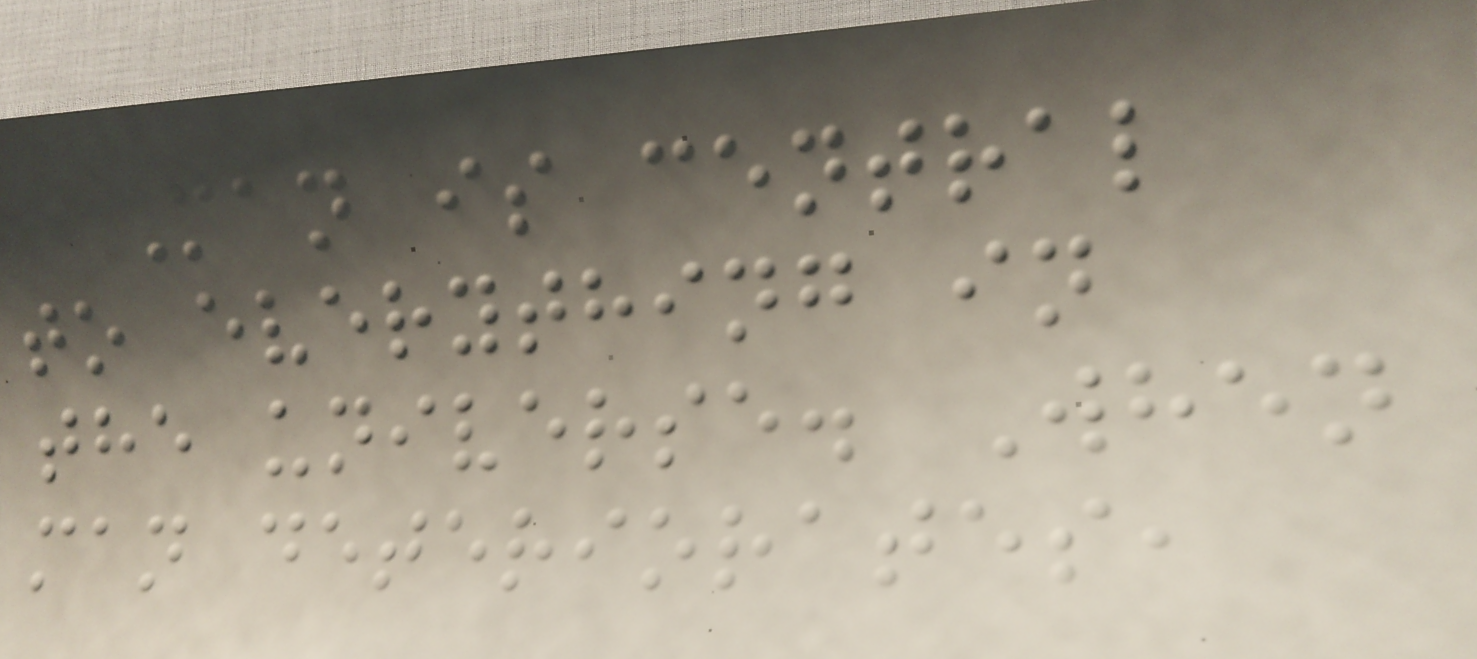Man is central
to everything in
the universe. When
man deteriorates,
